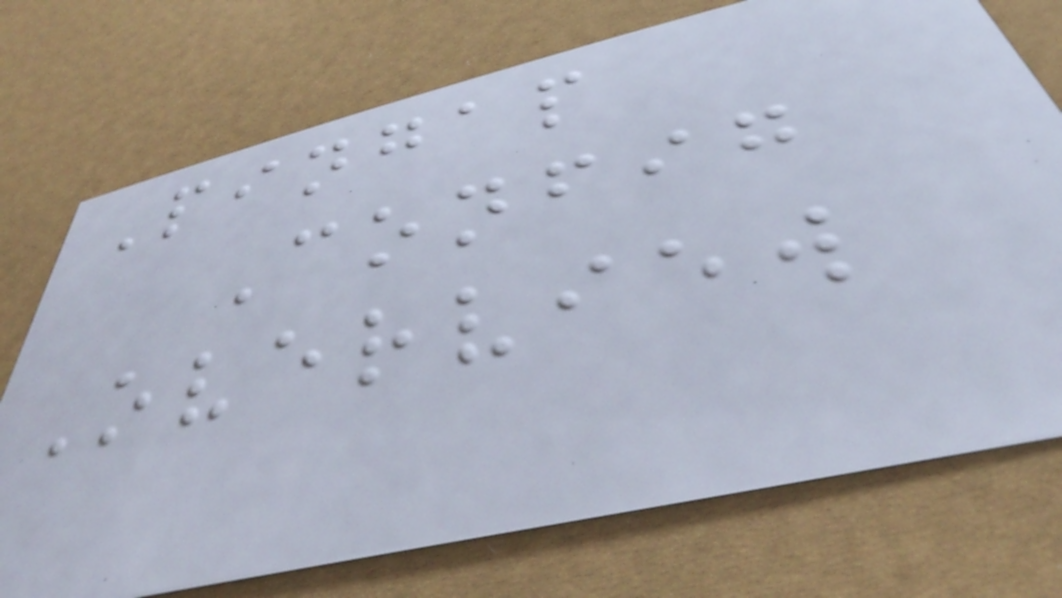Pingap
Config
Overview
